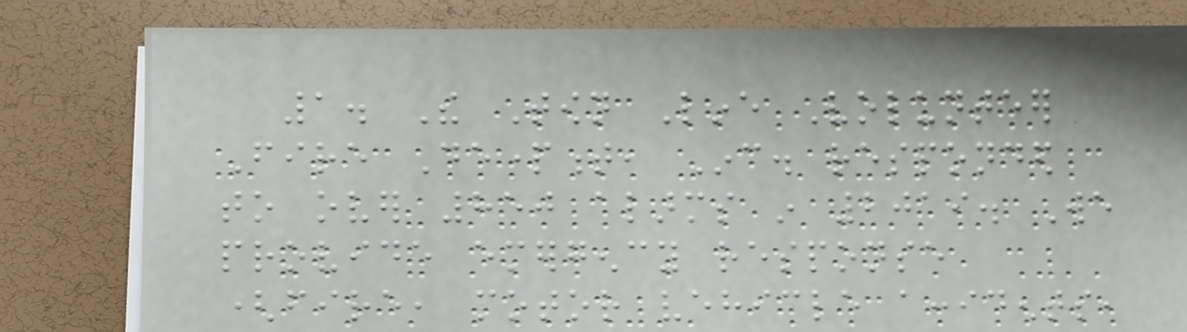1. The Town Line Volunteer
Fire Department, Inc. responded
to over 850 alarms in 2019. We
provide emergency response
(fire, motor vehicle accidents,
